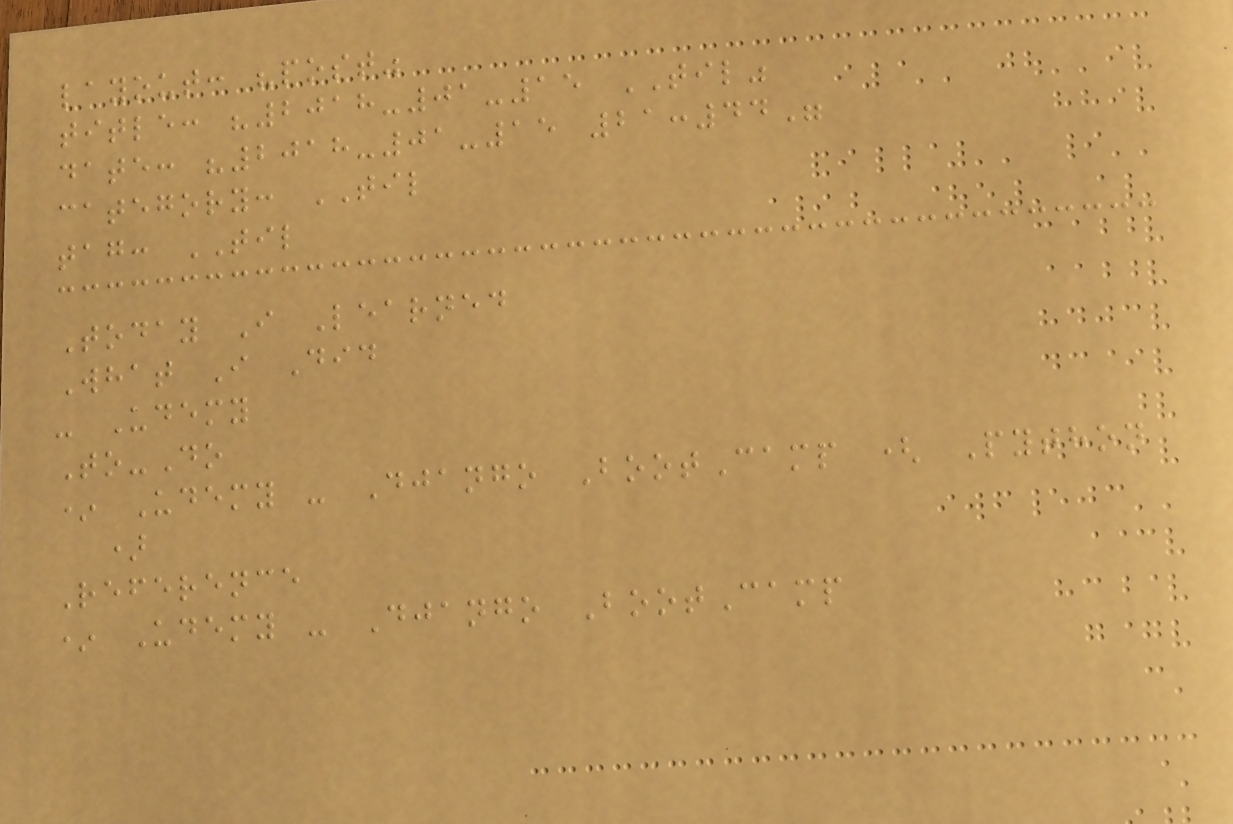layout: "post"
title: "2018-01-15 TIL"
date: "2018-01-15 21:44"
category: TIL
tag: TIL
Today I Learned
What I Did
- Udemy
To-Do
* Udemy - Django BootCamp ( Python
)
Reference
* Udemy - Django BootCamp
